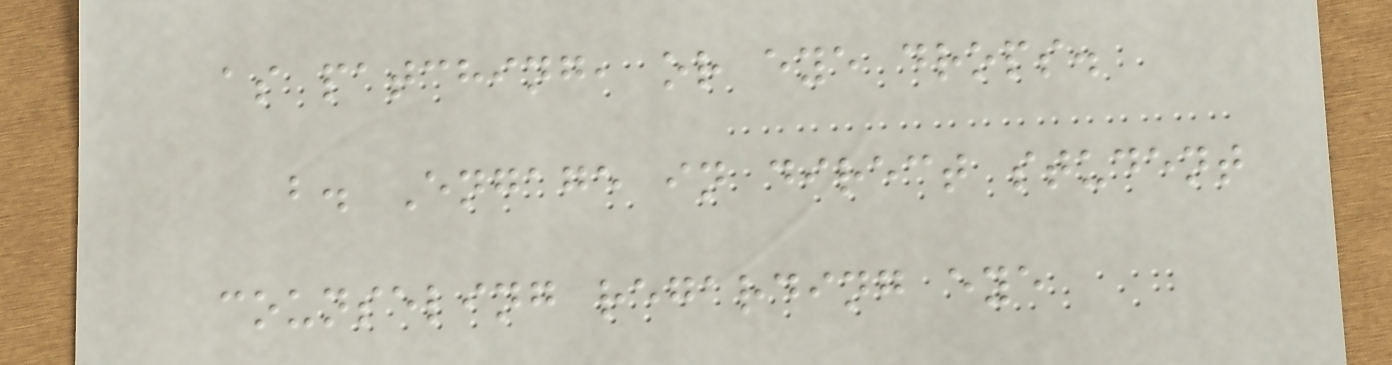as patching, or eye drops.
b. Engage in direct student
counseling regarding eye
